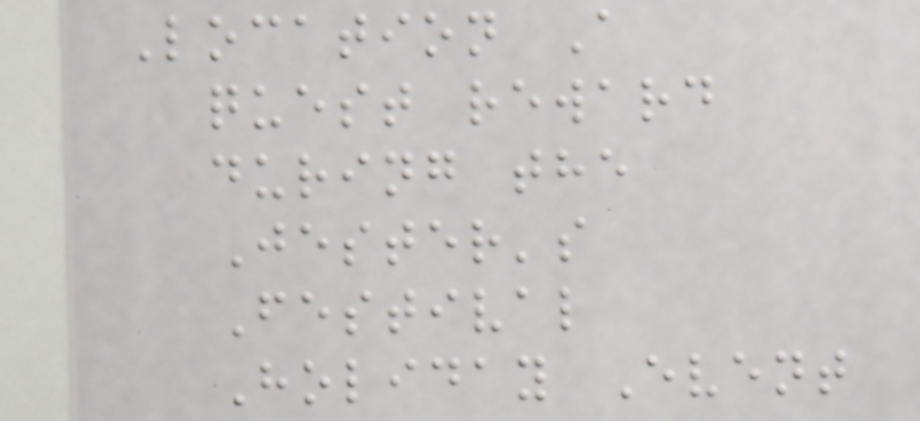Location A
quest reward
during the
Jester's
Festival
Holiday Event
